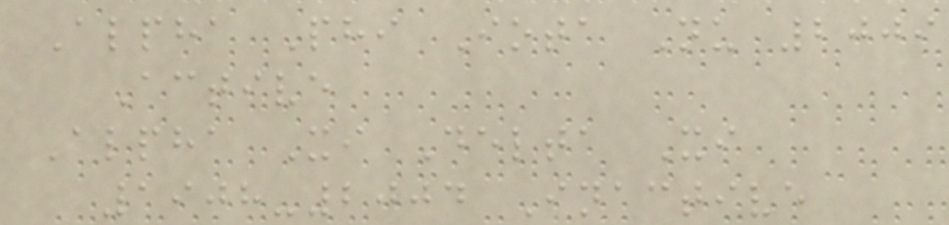Alpha Phi Iota Nu 2009
Active
Alpha Xi Delta Xi
1908-2004 Inactive
